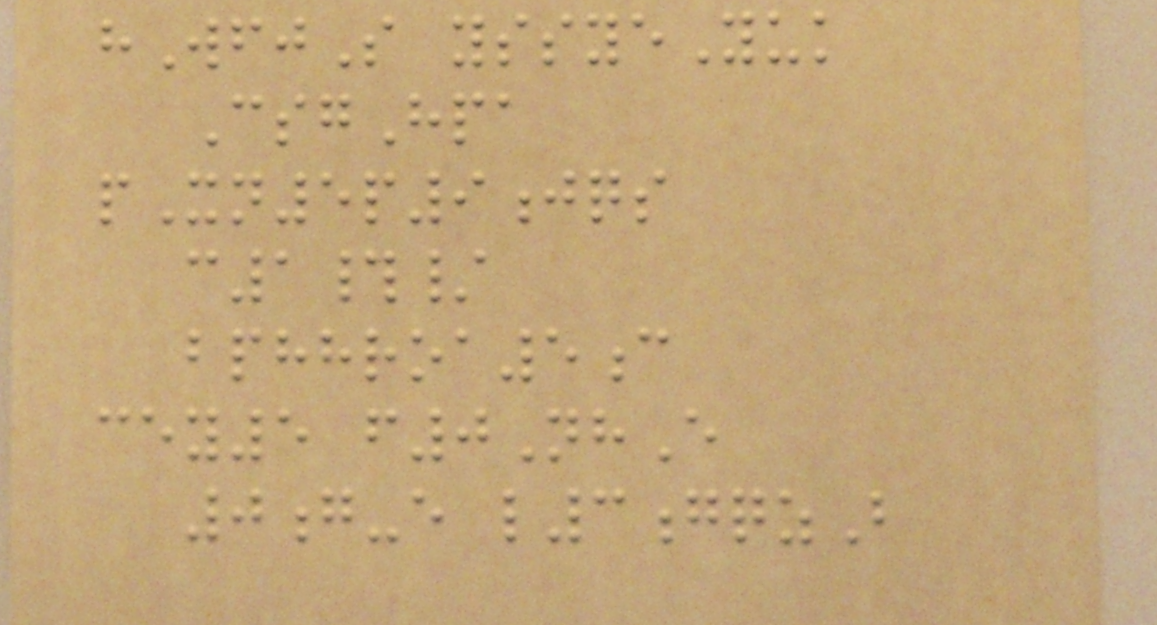hWfjS yssyeYuk
CsgHpa
pXn5p9jqs
c1#/
bphhroa5c
cey5 f0NhE
0g-e l3gqzB
